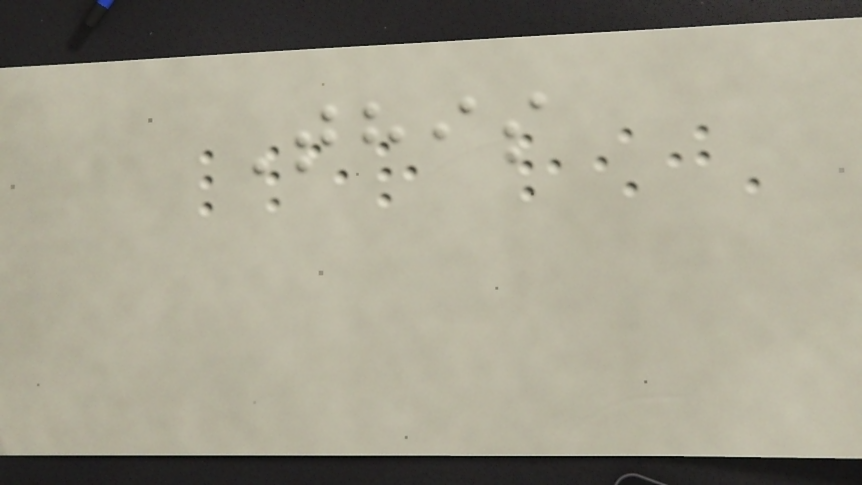This
